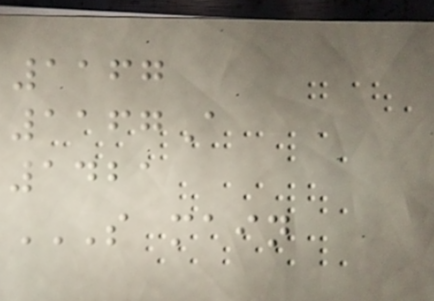1167
1167A
1421
S MAIN
